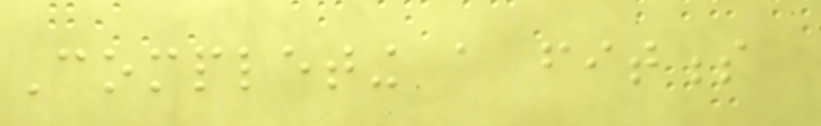Completing a fitness
